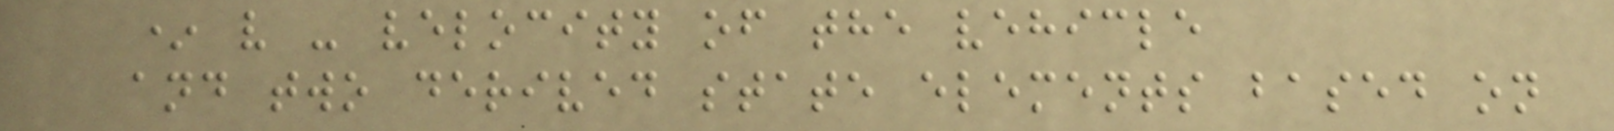* v - velocity of the vehicle
and two derived state elements based on
